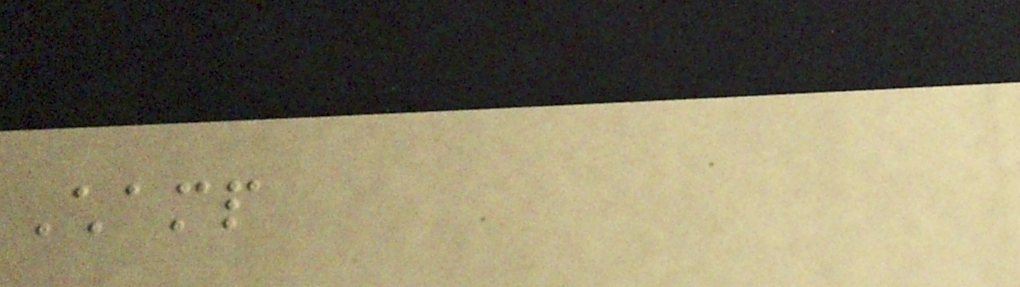Champ
